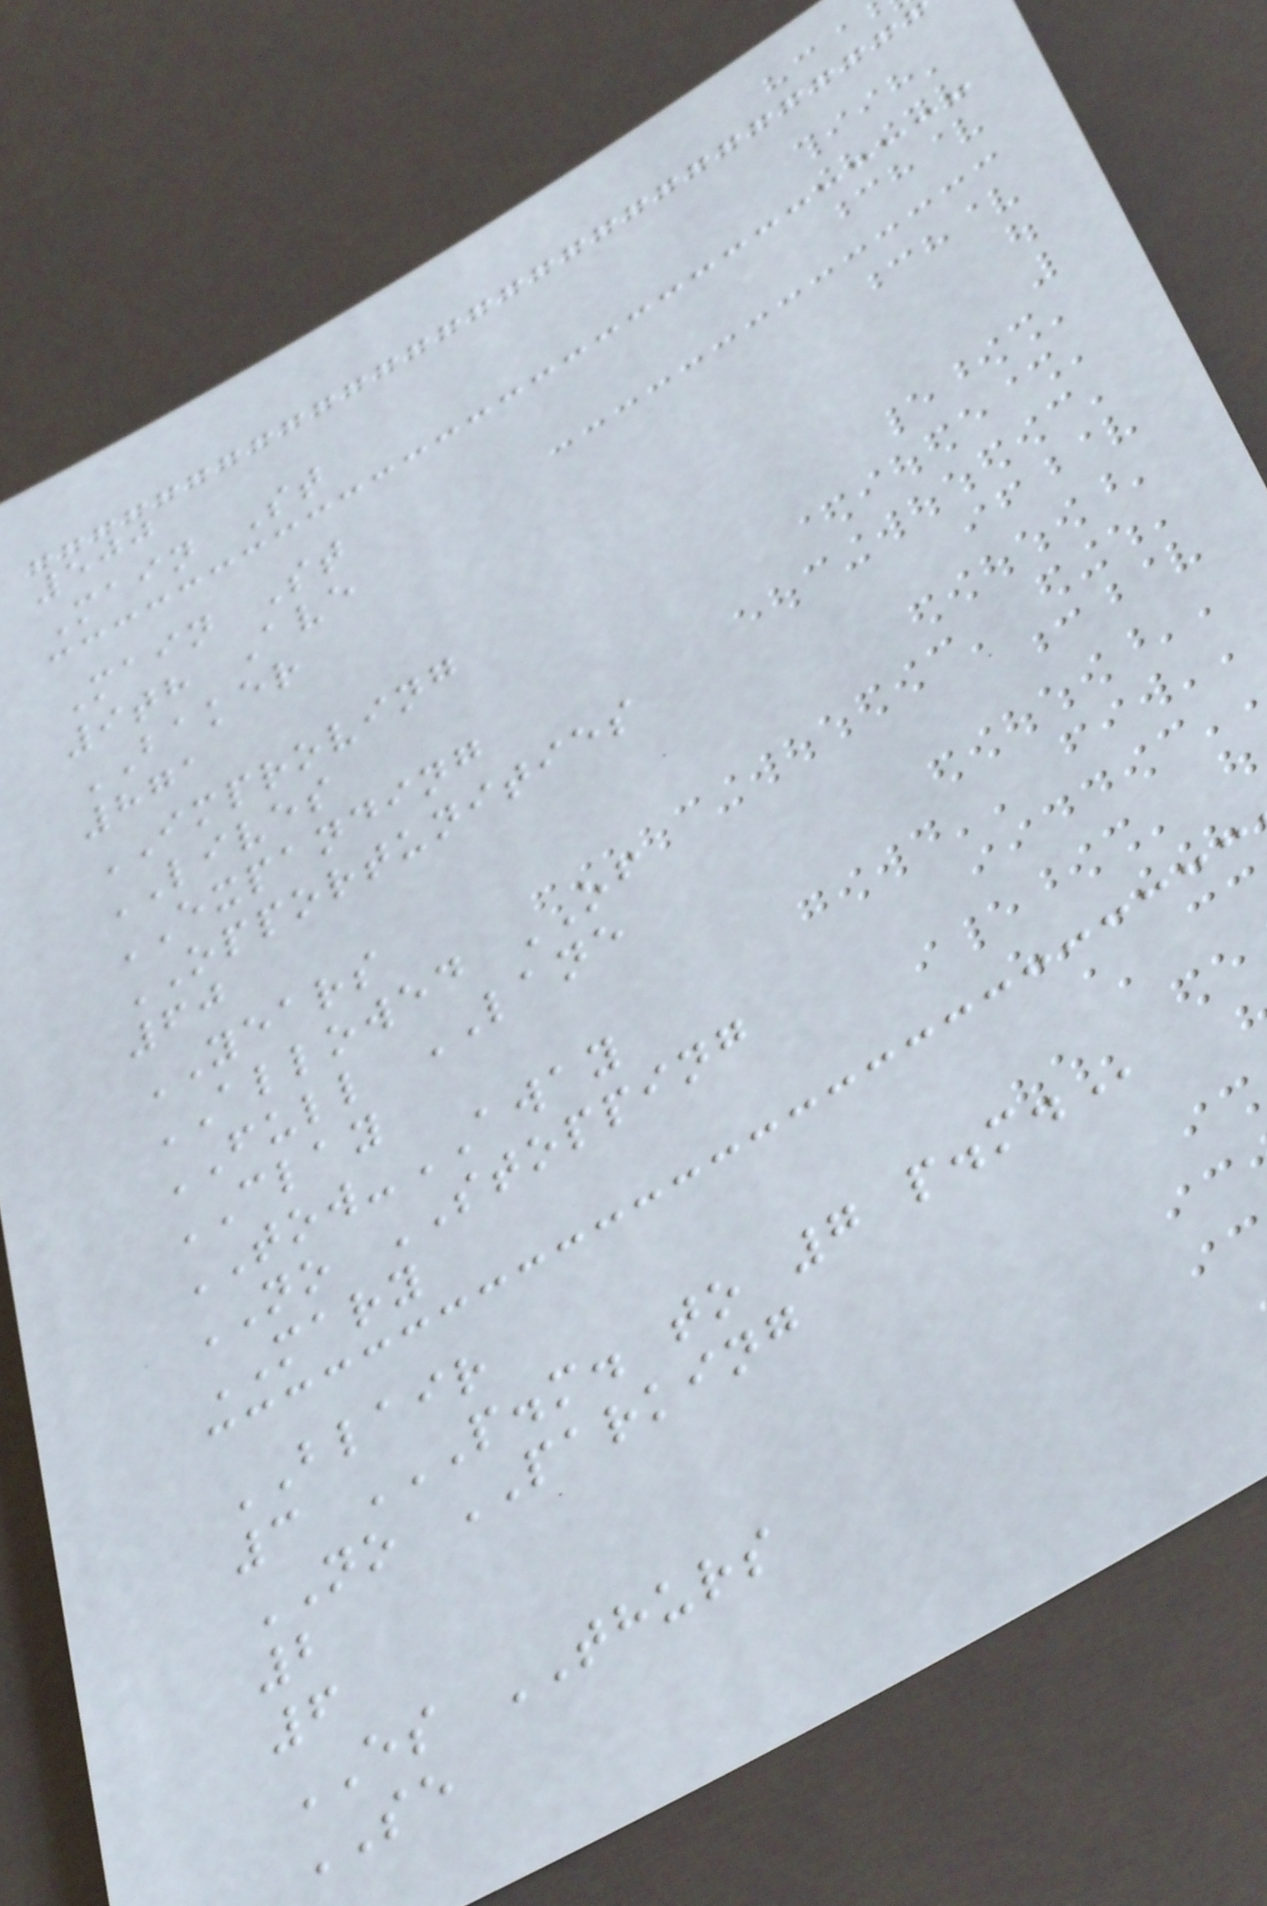500
Main St
Main St
9th Ave
BAKER
871
IMPROVING
LIVES
EXPANDING
OPPORTUNITIES
60
YEARS
ALLOWED OF
FULL LANE
CLAY
TOW-AWAY
NO STOPPING
MARY
BLAIR
3 P.M. TO 7 P.M.
NO PARKING
2
6
ES THURS
SE
